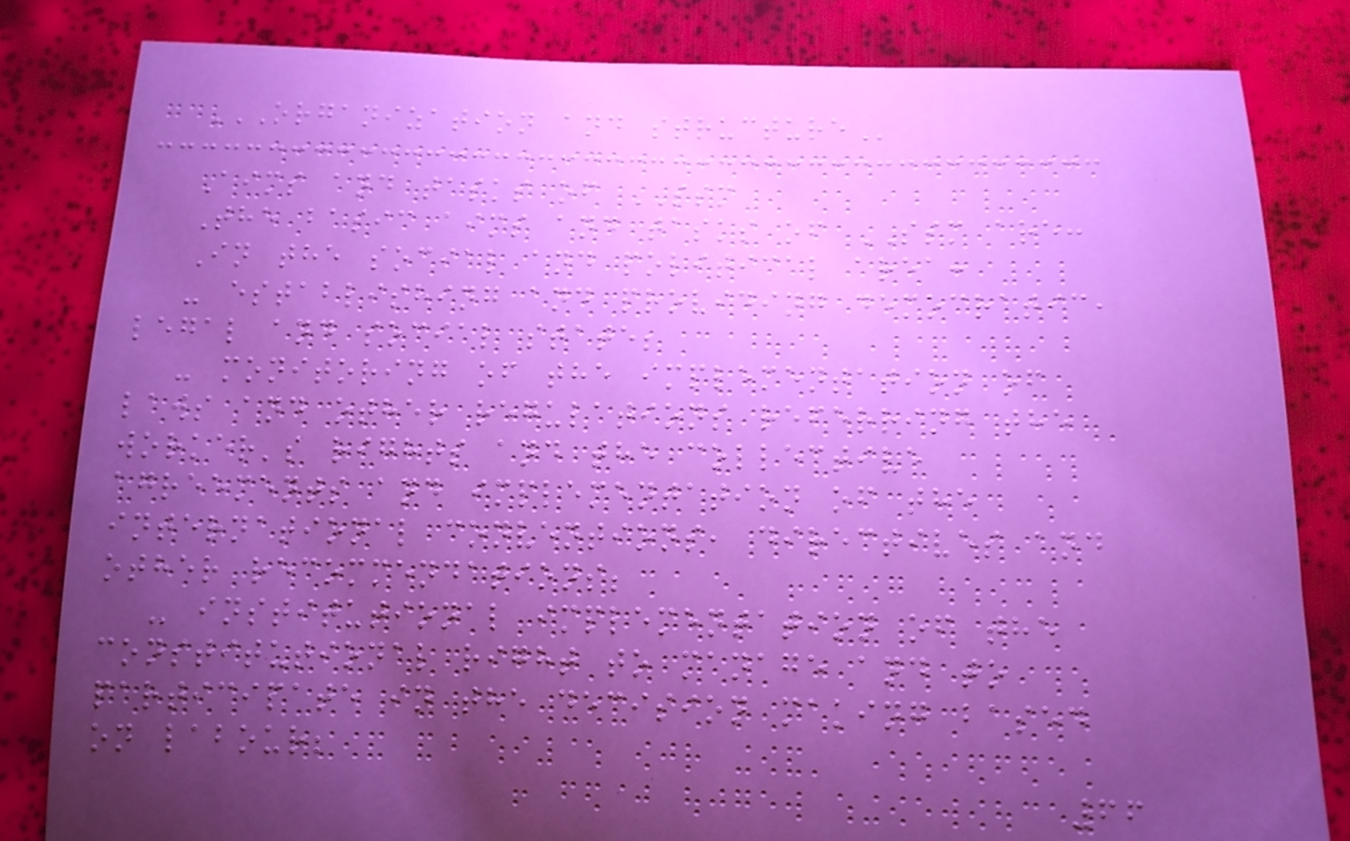ORGANIZATION AND STRUCTURE
Aims and tasks of SSM
The basic aims and tasks of SSM are:
In the social and political area:
- establishing and providing democratic,
legal and social state;
- monitoring of the implementation of
laws and other regulations referring the
worker's rights and the collective
agreements and implementation of the
international conventions, directives and
other recommendations;
- institutional implementation of the
constitutional right to manage and to
participate in the decision making based
on labour;
66
